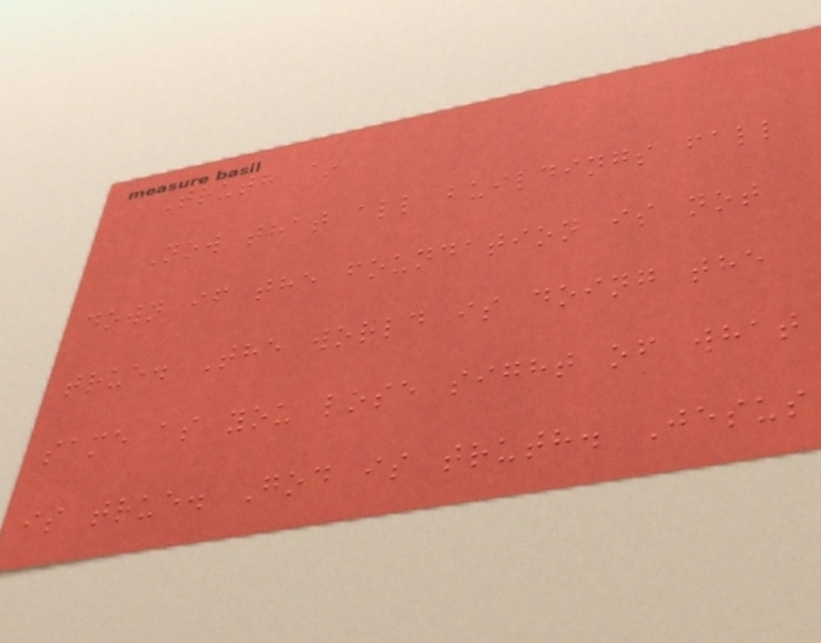Truth ~
Now that all buildings fall
down if the foundation is not
true. The world is doing the
same as you lose sight of what
is true. God is truth. Jesus
